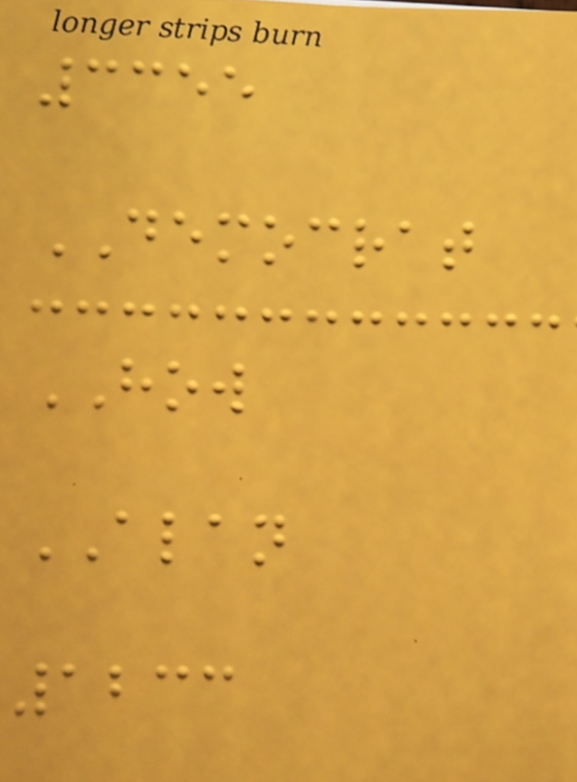3355
DEMOCRAT
HOW
ALAN
1233
